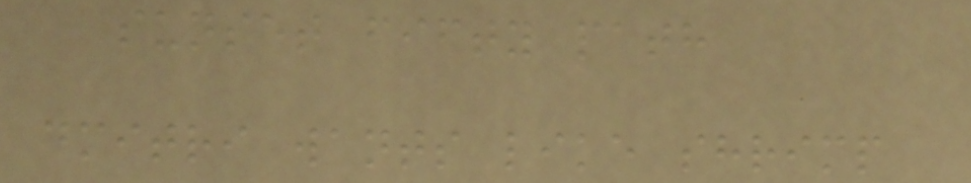sunset fifty path
dmitri wants like shrimp
